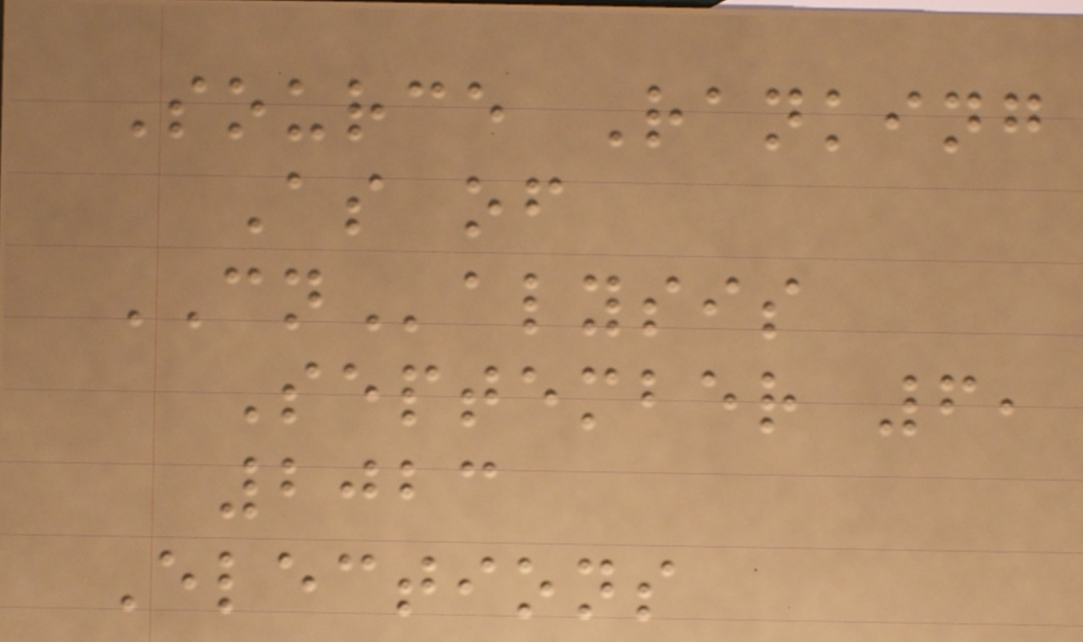Source Ranking
As of
CNalysis
September 6,
2023
Elections
